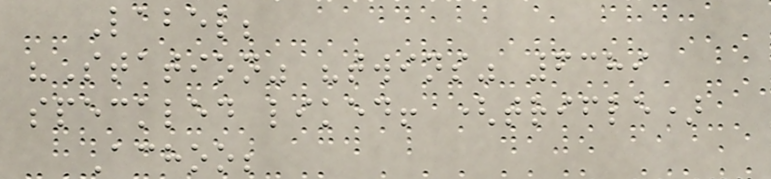Label;
"Station" "twins" 6389
speckled liked! (trifle)
Achoo;
